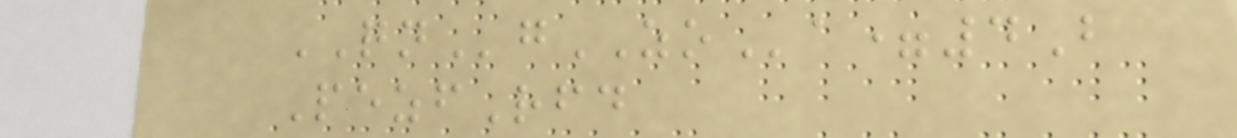QNgZOa=4B
PezfRfd
